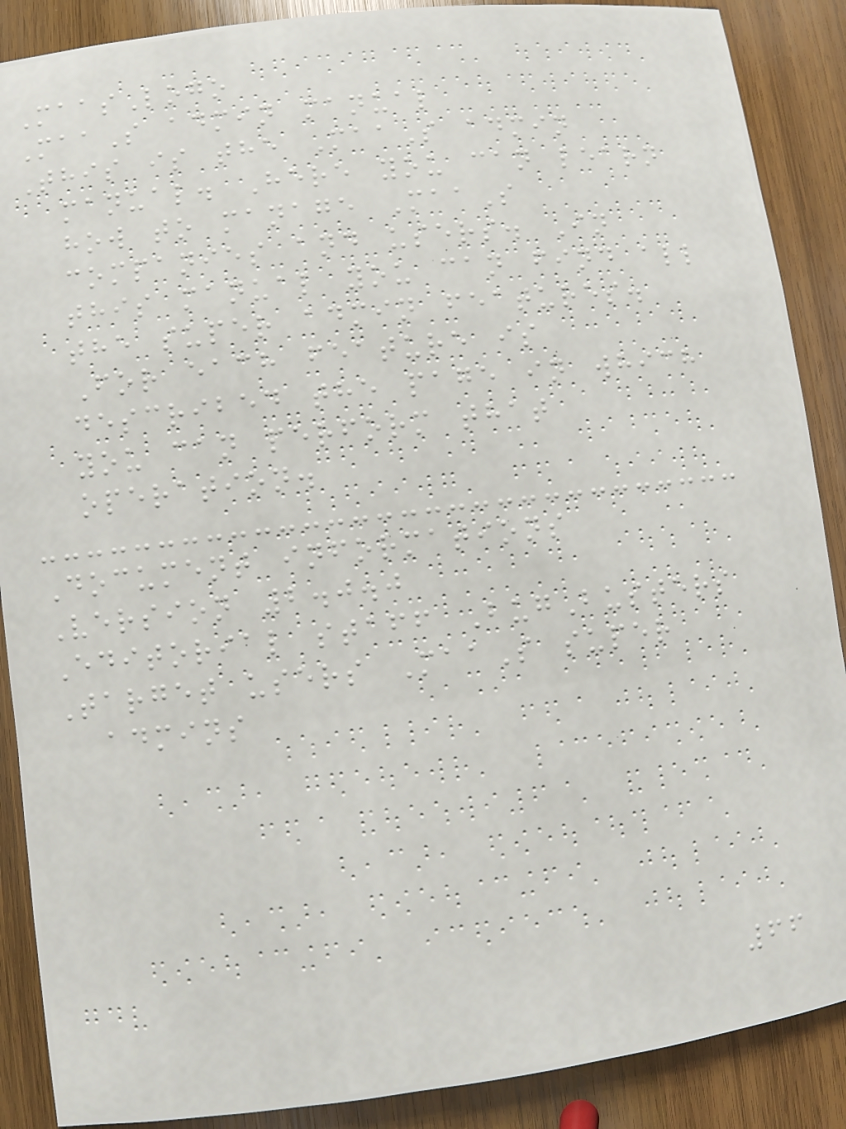MaasLogo
MaaS admin manual
This is the MaaS admin
manual. Here you can learn
how to manage MaaS
companies and users. In
this manual you can find all
the super admin features.
For each feature is
described the page in which
you can perform that
operation.
Document informations
Version 2.0.0
Editorial staff BugBusters
Target users MaaS super
admins
66
